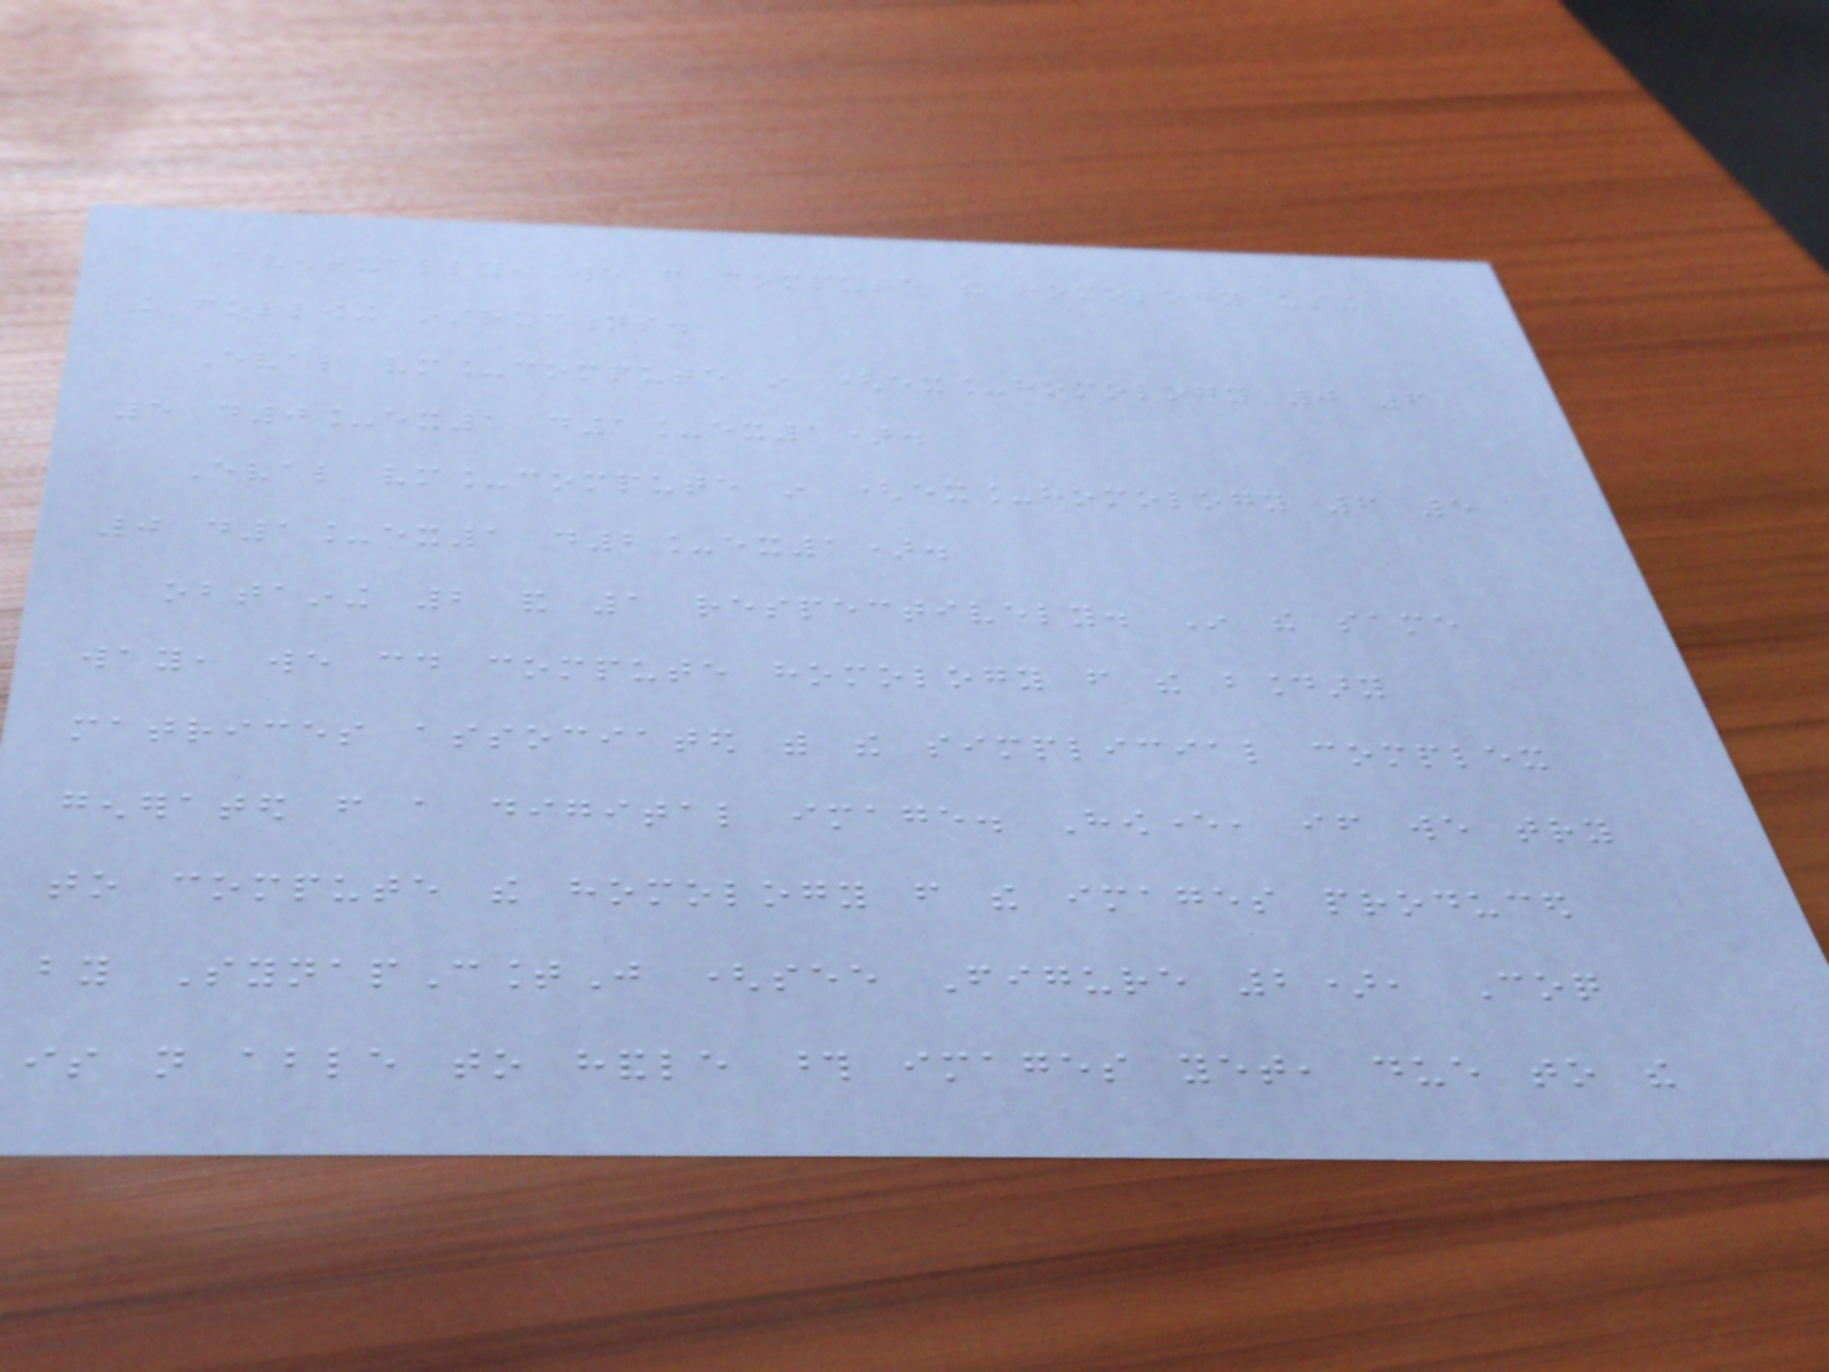Eventually, we can compute the homology using
the following instructions.
Eval vm_compute in (ex_homology 0 6
5 d0_ex1 d1_ex1).
Eval vm_compute in (ex_homology 6 5
0 d1_ex1 d2_ex1).
obtaining 2 and 1 respectively. In the same
way, we could compute homology from the boundary
matrices associated with the simplicial complex
generated from a digital image. However, if we try
to compute the homology from the images produced
by SynapCountJ (see Figure 2), Coq
is not able to handle those images yet, due to the
